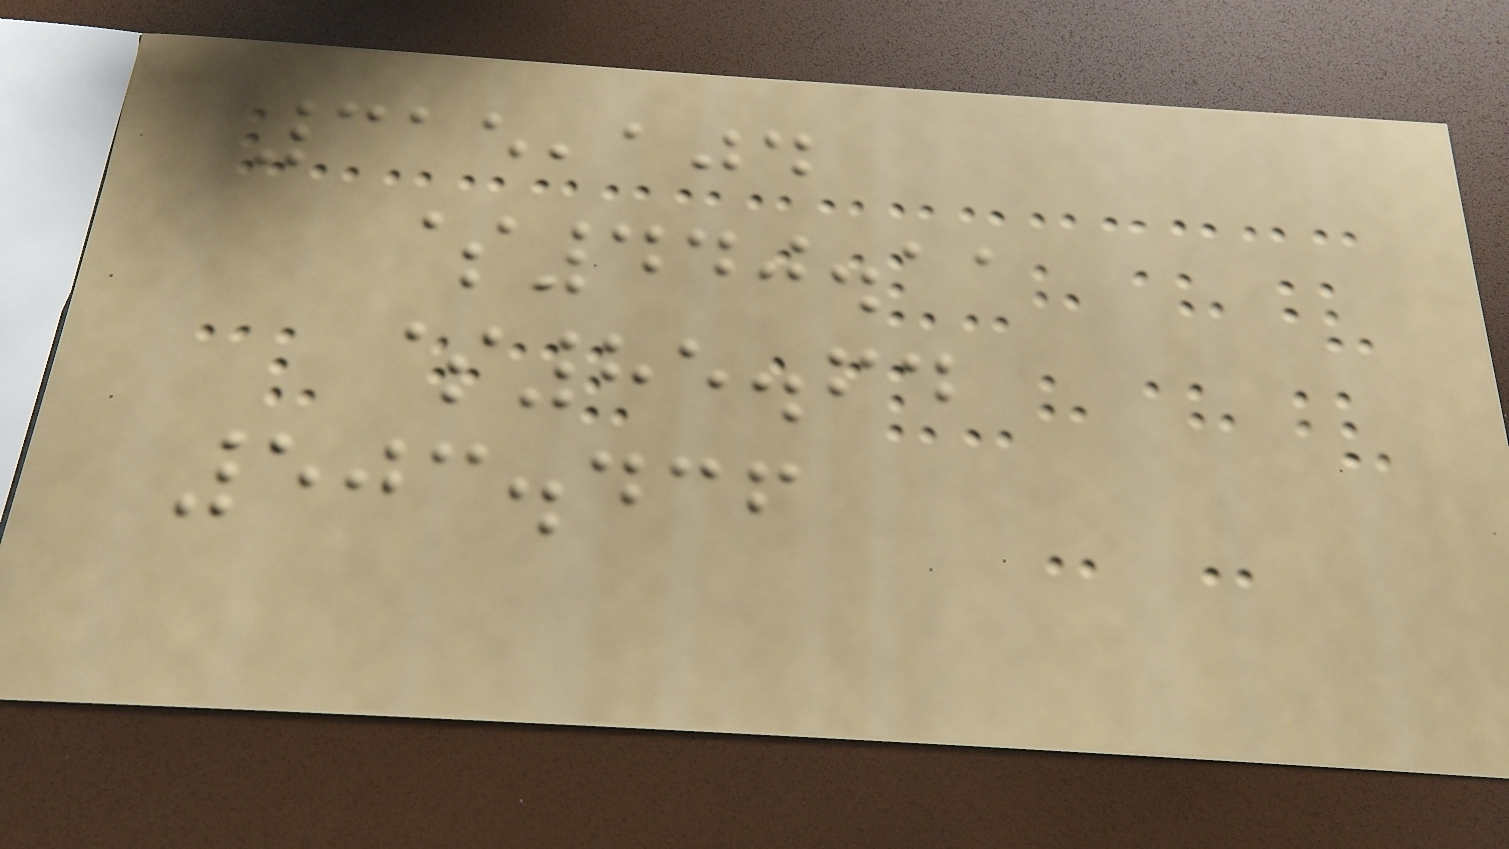315,104
$440.11
$85.64
503.436
